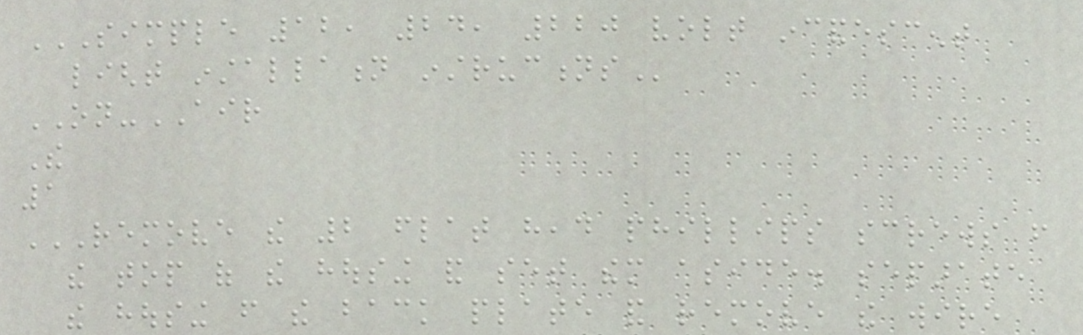SIMPLE 12, 24, 220 VOLT INCANDESCENT
LIGHT INSTALLATION INSTRUCTIONS
ON-AIR
The
1
REMOVE THE 2 FLAT HEAD PHILLIPS SCREWS FROM
THE TOP OF THE HOUSING AND SET THEM ASIDE. SEPARATE
THE HOUSING FROM THE BACK PLATE AND REMOVE THE WIRE
